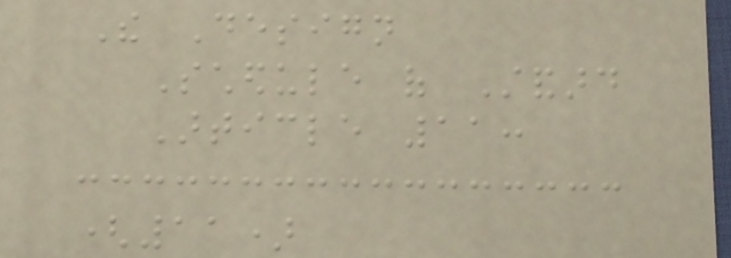The Design
Schedule of Standard
Article 11:
(11)
